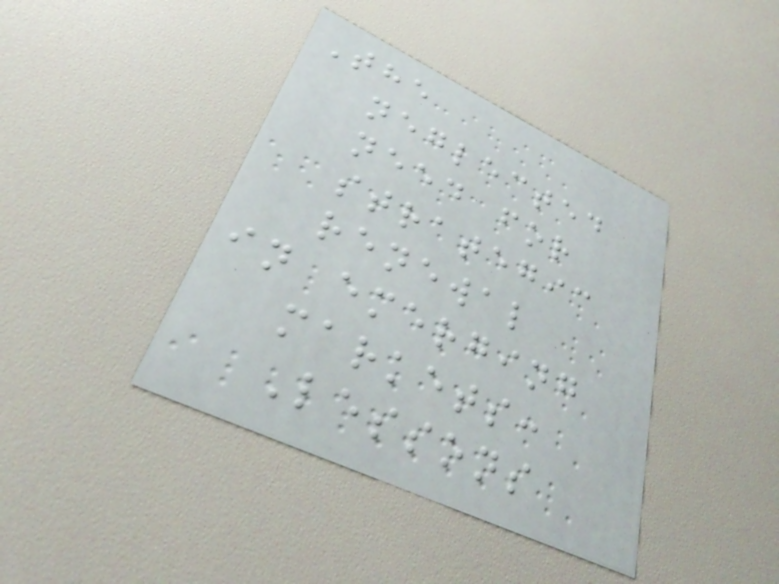The
neglected
need for
strategic
renewal
in emerging
markets:
Lessons
